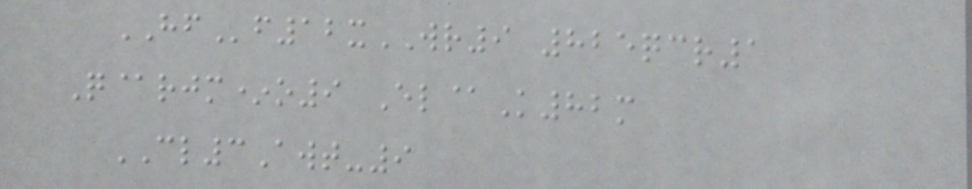HFf12xWR9 825qcr1
Q@rjm*o9 El@K82m
CL3Awt-9
